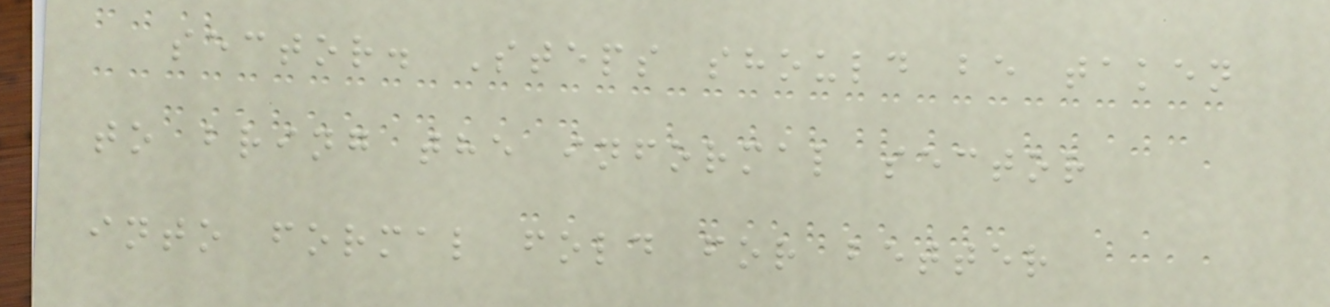sector. Steps should be taken
to bring the informal sector
into formal fold for better
